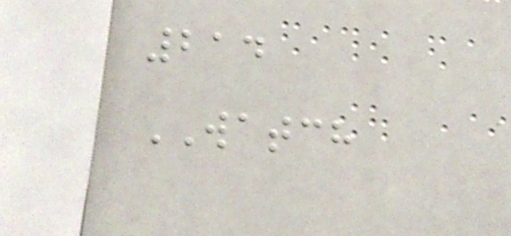214
WATCH
